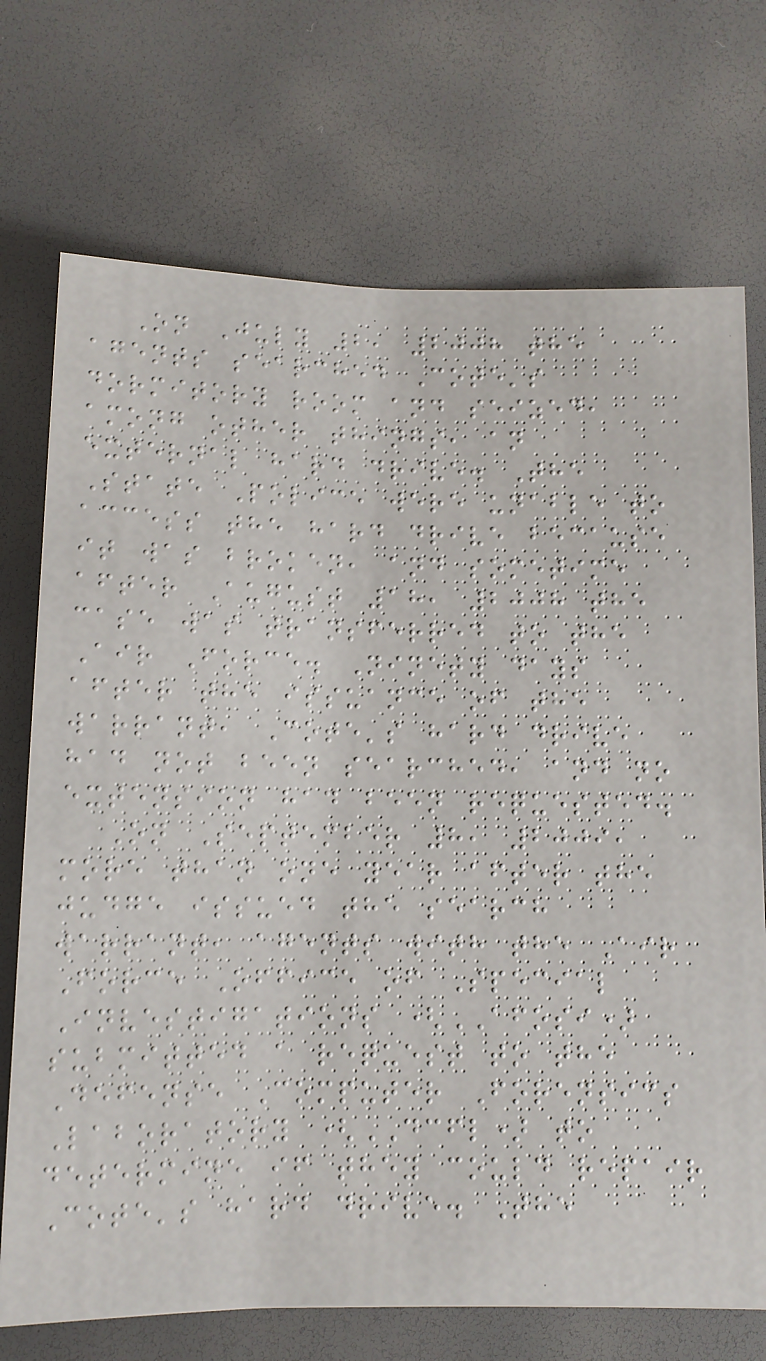On July 2, 2008 the
agents searched Cote's
dormitory room and seized,
among other things, an
external hard drive. The
State Police were unable to
access the hard drive because
it was broken, and sometime
after August 18, 2008 the
case was transferred to the
Air Force. Ninety days
after the issuance of the
warrant, Cote's hard drive
had not been searched, and no
extension had been requested.
On September 8, 2009,
more than one year after the
judge issued the search
warrant, agents with the Air
Force Office of Special
Investigations (AFOSI)
submitted a request to the
Defense Computer Forensics
Laboratory (DCFL) to
determine if they could repair
Cote's hard drive. The
